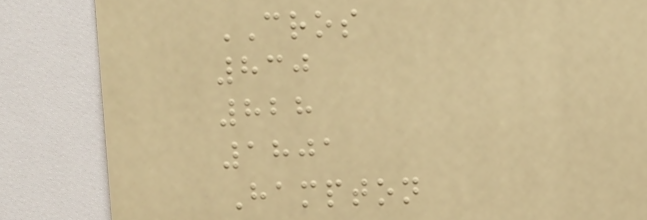CROS
830
828
1801
Hampton
